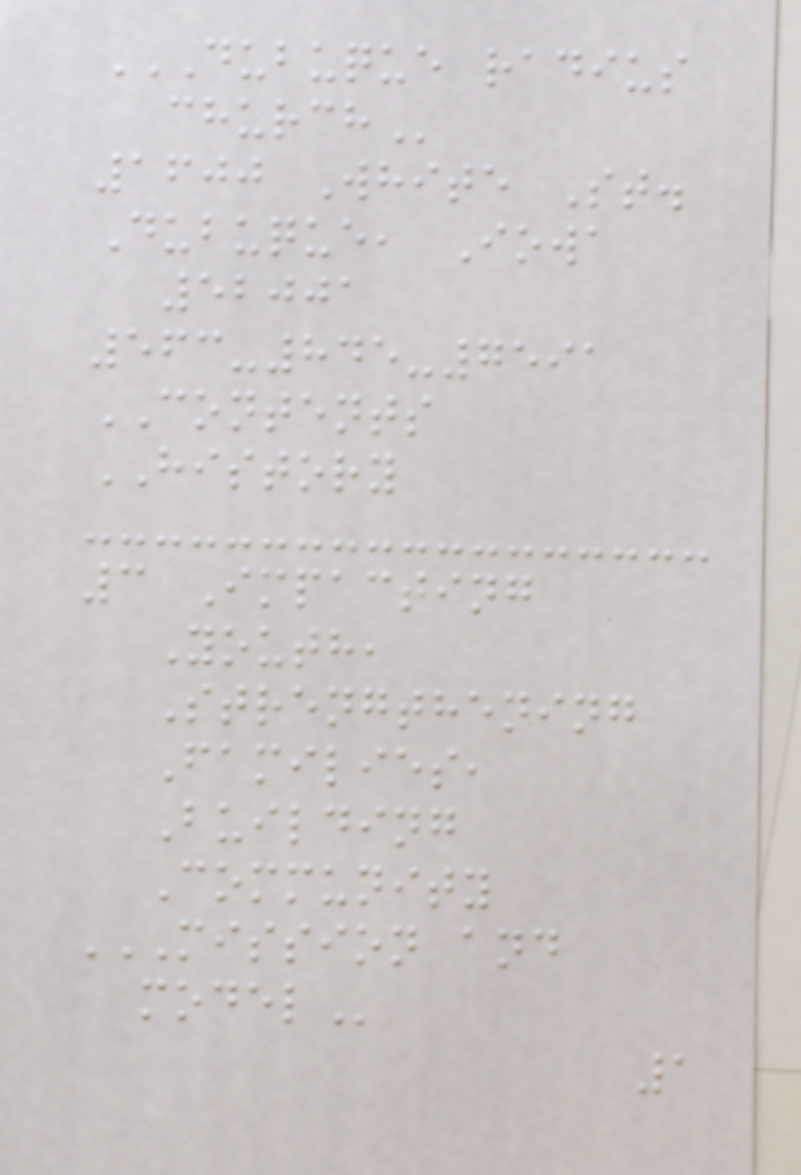DUBUQUE RADIUS
CHURCH
1600 White St.
Dubuque, Iowa
52001
563-845-7591
CONTENTS
HISTORY
3 Impacting
Youth,
Strengthening
Families,
Building
Community
MISSION AND
MODEL
1
